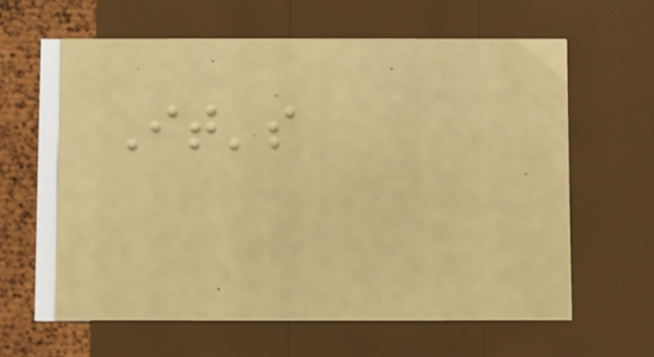It's
